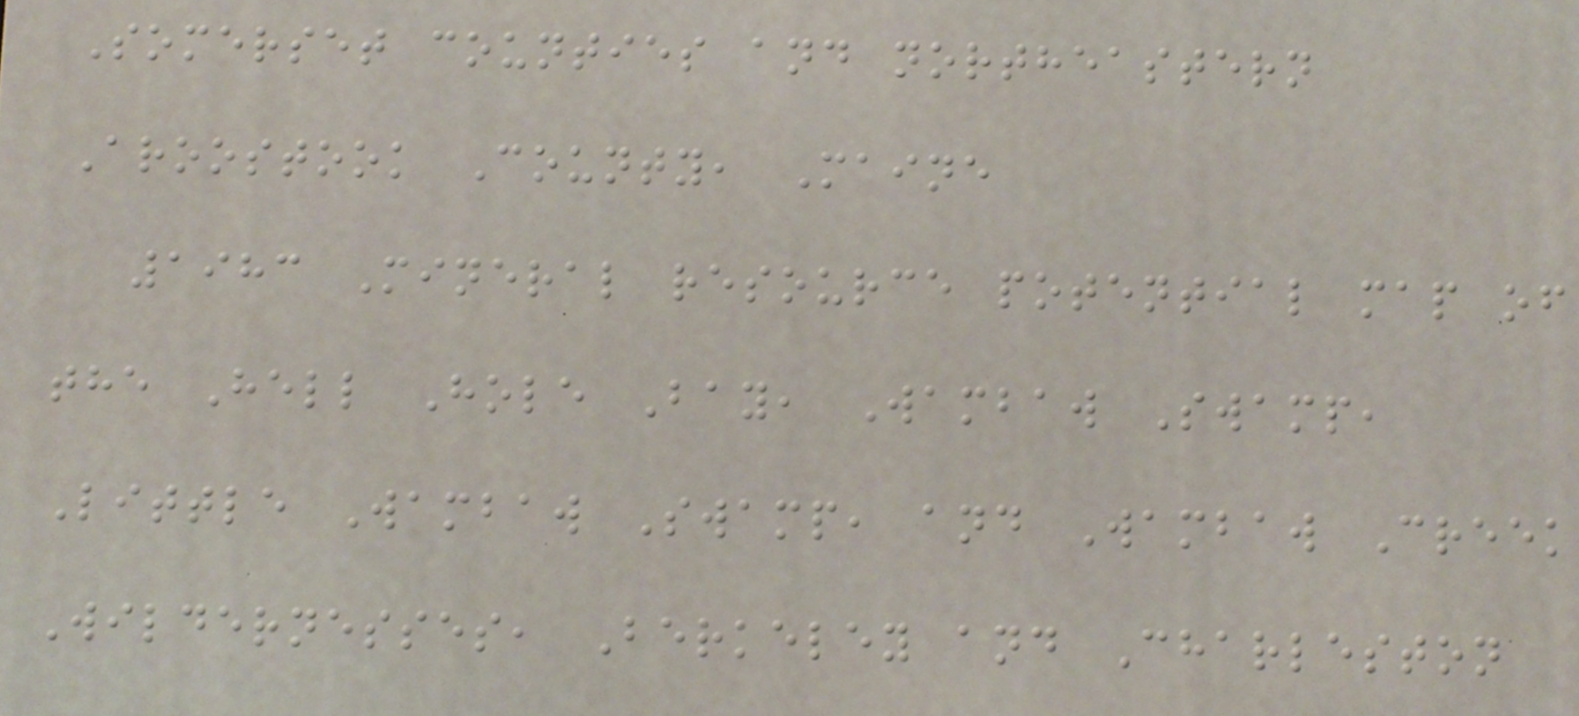Somerset counties and northeastern
Aroostook County, Maine
1983 Mineral resource potential map of
the Hell Hole Bay, Wambaw Swamp,
Little Wambaw Swamp, and Wambaw Creek
Wildernesses, Berkeley and Charleston
